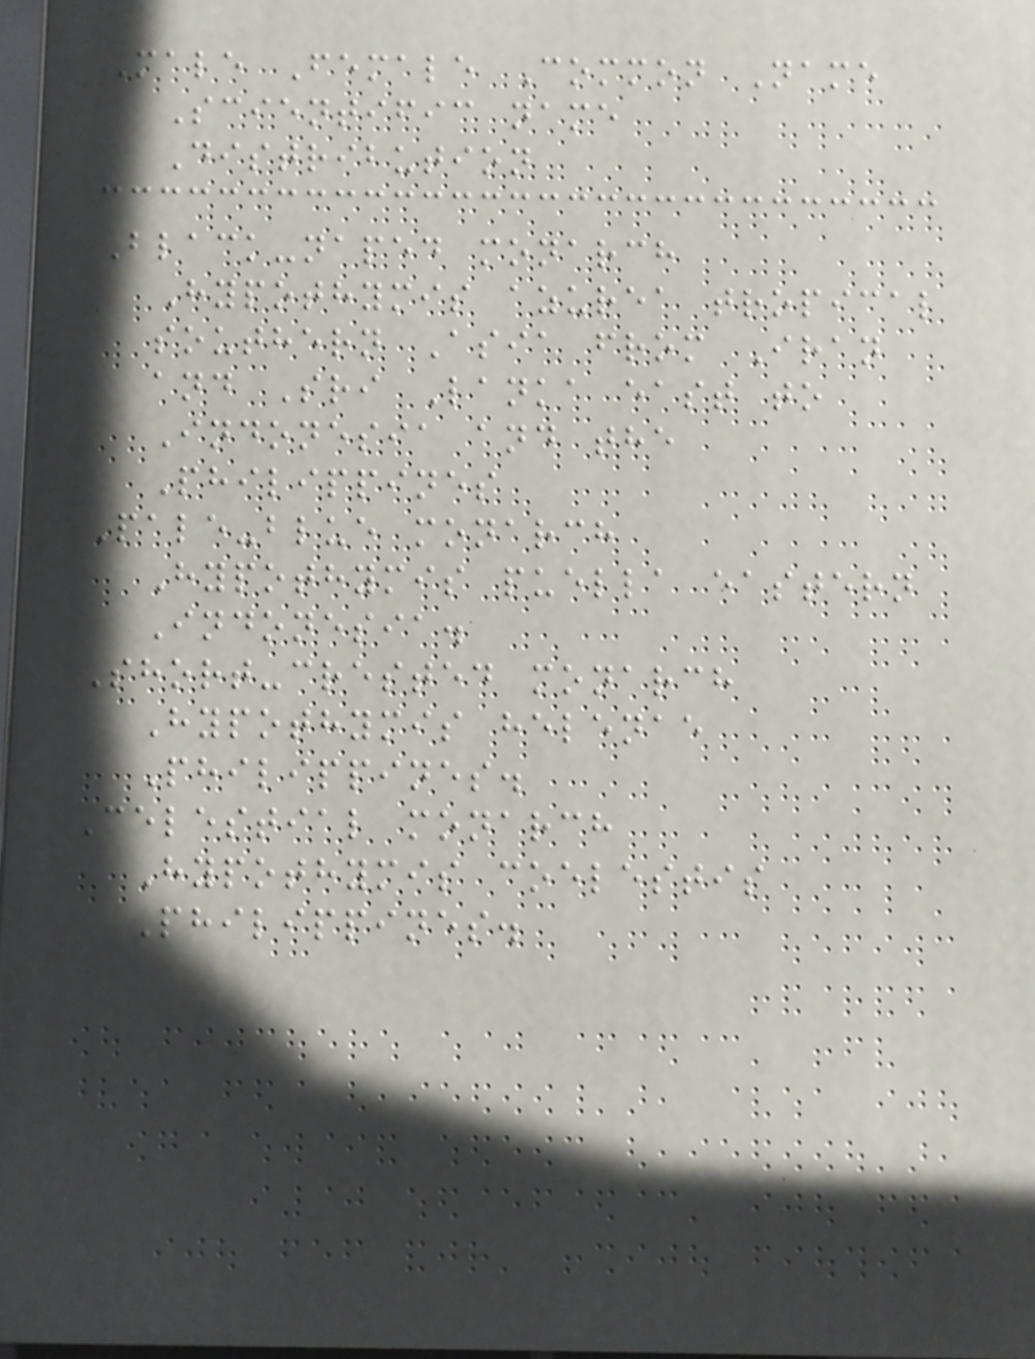Male Female Common Name
Scientific name
Distribution
Black-naped monarch
Hypothymis azurea tropical
southern Asia from Iran
and Sri Lanka east to
Indonesia and the
Philippines
Pale-blue monarch
Hypothymis puella eastern
Indonesia.
Short-crested monarch
Hypothymis helenae
Philippines.
Celestial monarch
Hypothymis coelestis
Philippines.
